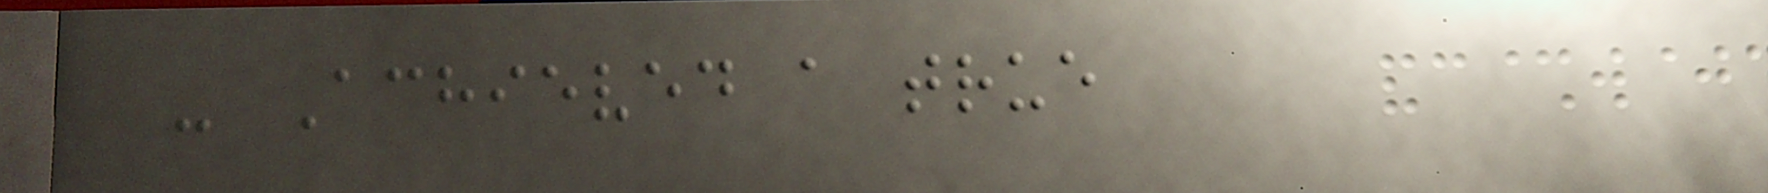- Achieved a true
